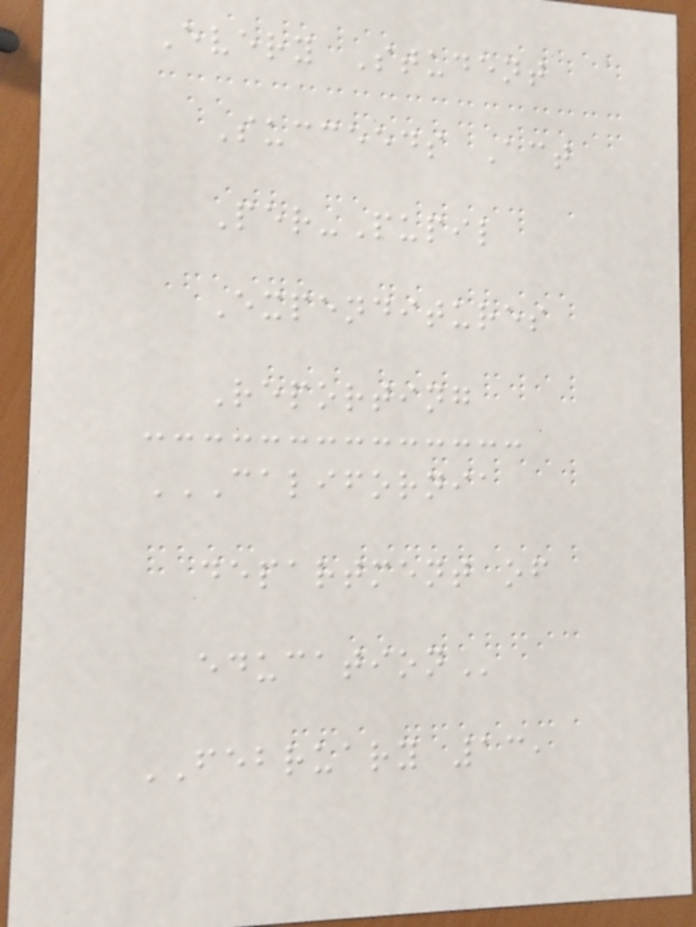Every Student
Succeeds Act
Per-Pupil
Expenditures
Reporting
CALIFORNIA
DEPARTMENT OF
EDUCATION
FEBRUARY 13,
